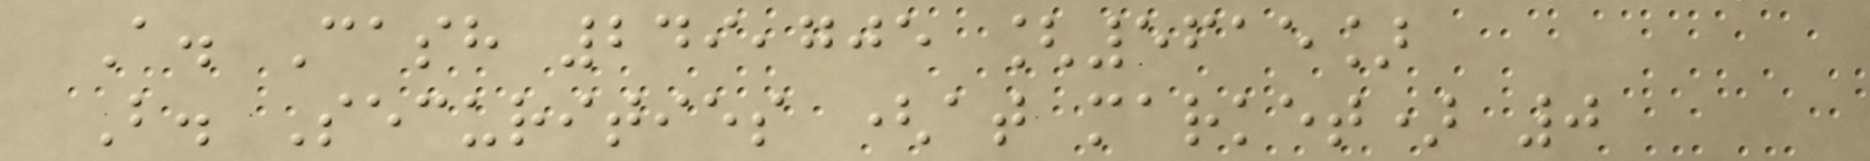A. Cash 249,705 [5615]
B. Securities (at market) 0
